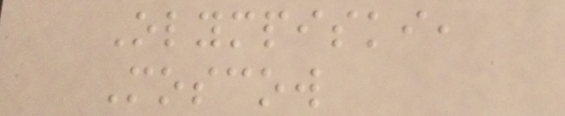Olympiski,
Moscow
